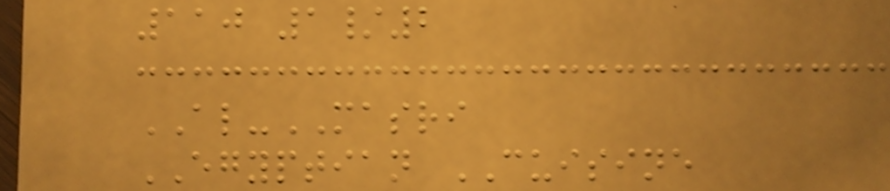110 1/2
AL-MASRI
EGYPTIAN CUISINE
